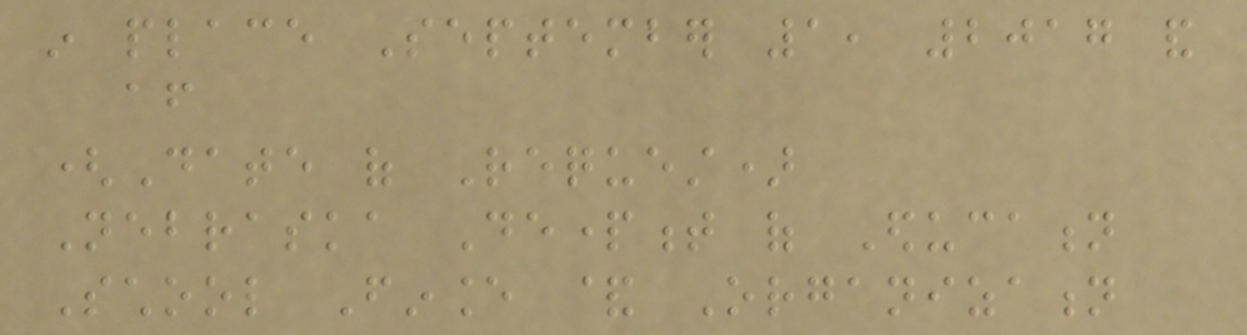in place September 1, 2017 and
after
(Date of Request)
Nebraska Department of Education
School Finance & Organization
